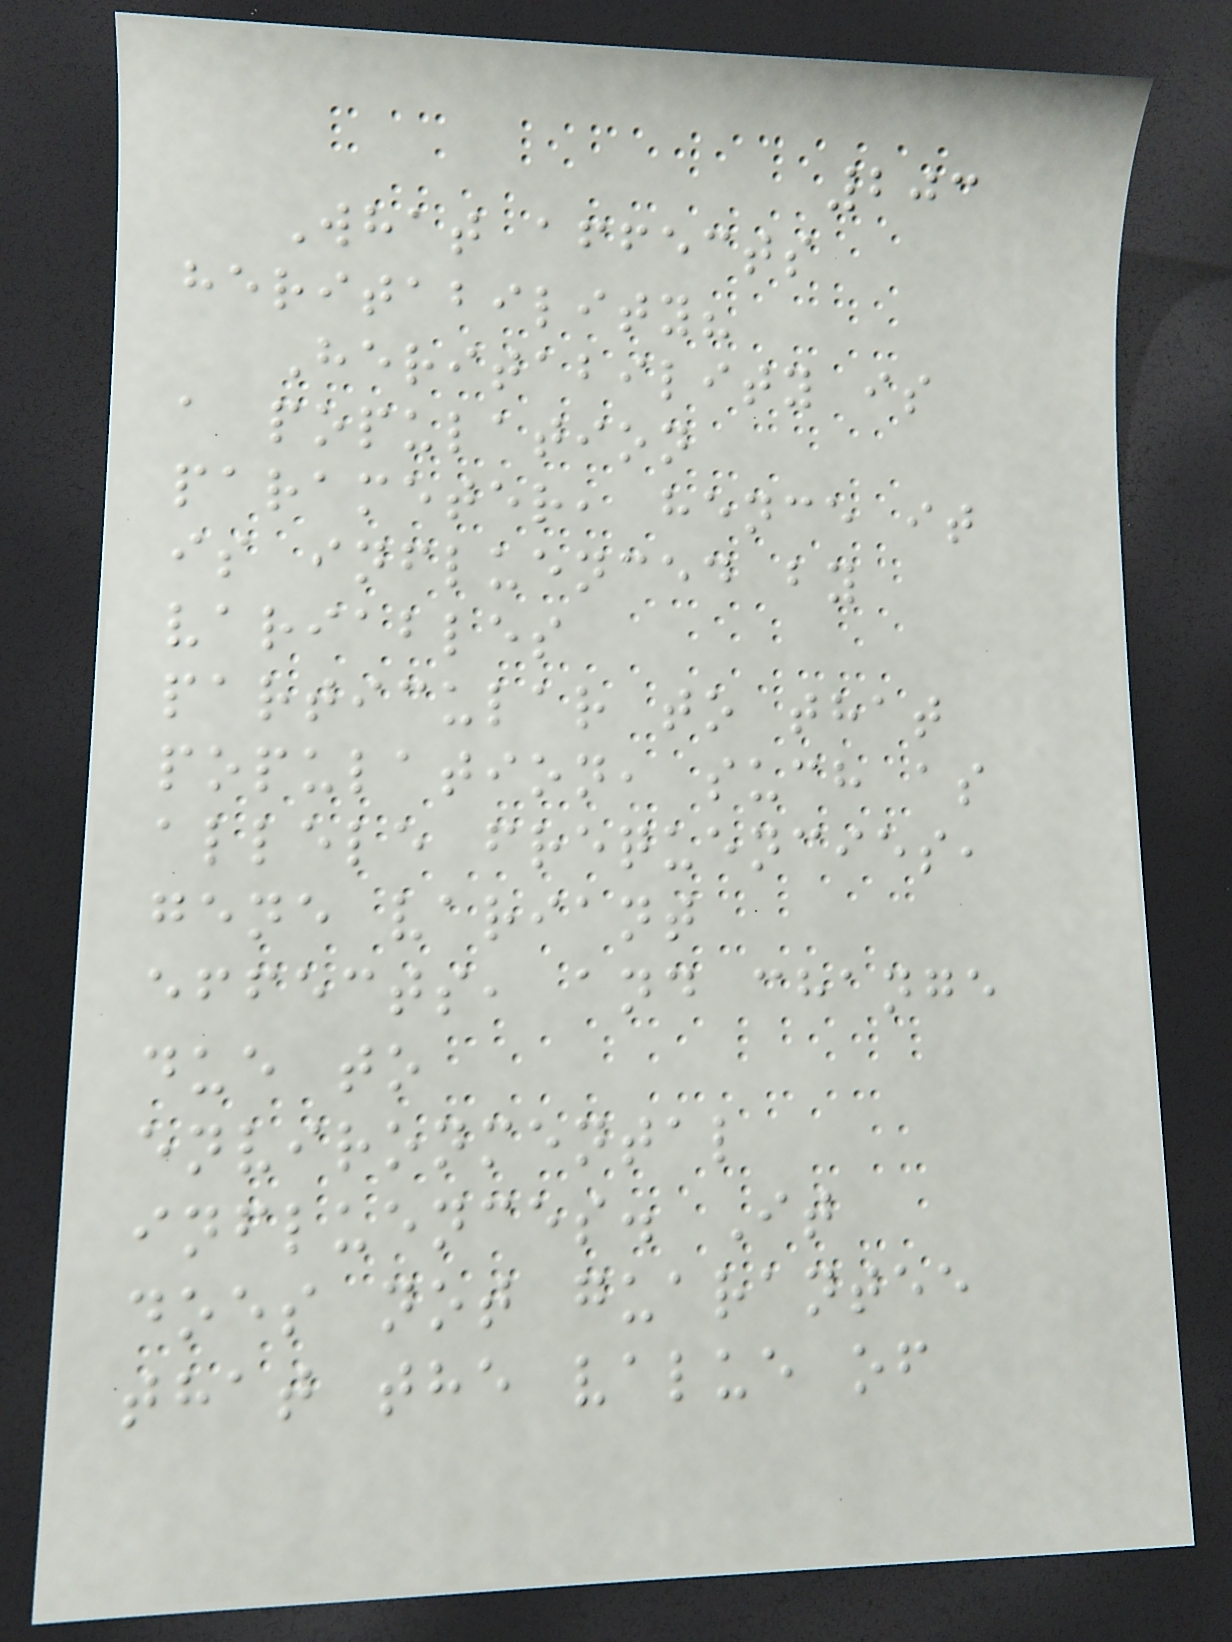203
What affects
heritability?
Heritability is
a population
parameter, hence it
is influenced by
variables
particular to that
population, such as
allele frequencies,
gene variant
effects, and change
due to
environmental
influences. It
does not guarantee
that the value of
